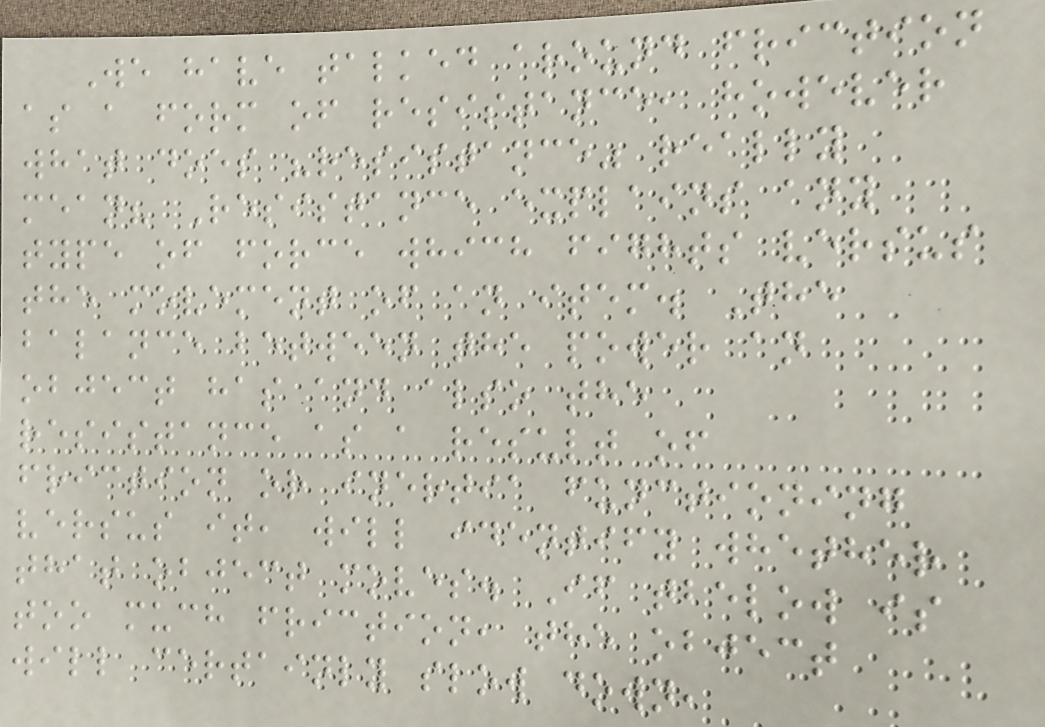We have talked around friction
as a form of resistance, however
what does "resistance" really
mean? Resistance explains any
type of force which fights versus
the movement of an item. The
balance between the power an
object has and also the
resistance as a result of
friction or inertia functioning
versus it, will identify whether
that object moves. If tbelow is
too much friction, the object
will certainly slow down,
